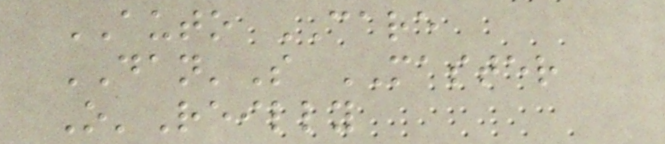AUTO CARE
DAN'S MASTER
O'Reilly
